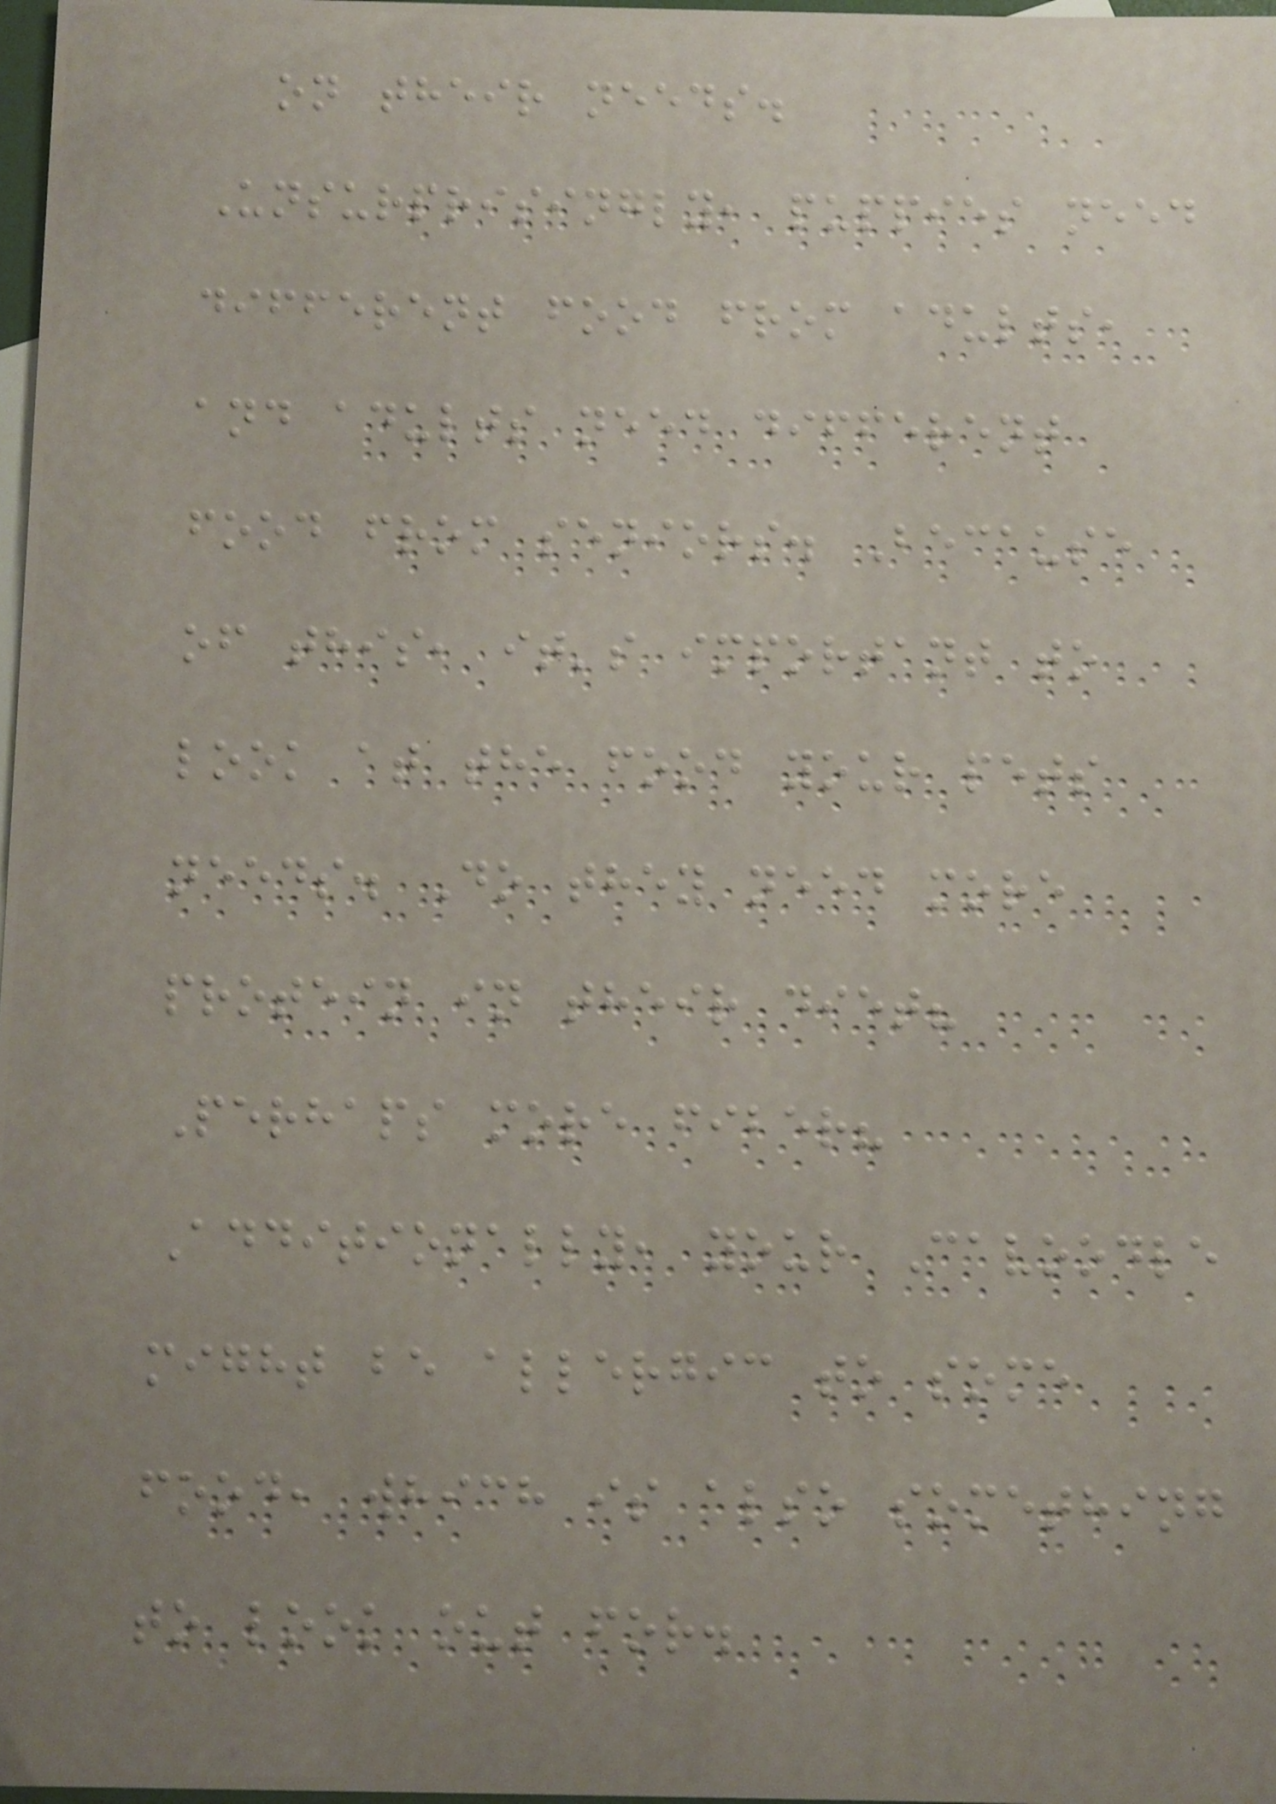on their needs.
Unsurprisingly, puppies need
different food from adults,
and adults need different
food from seniors. Because
of this, it's important to
look at the food your pets
needs. Do they need more
protein in their diet?
Perhaps more fiber?
Additionally, your Cavoodle
might be allergic to some
food, which is also something
to look out for.
